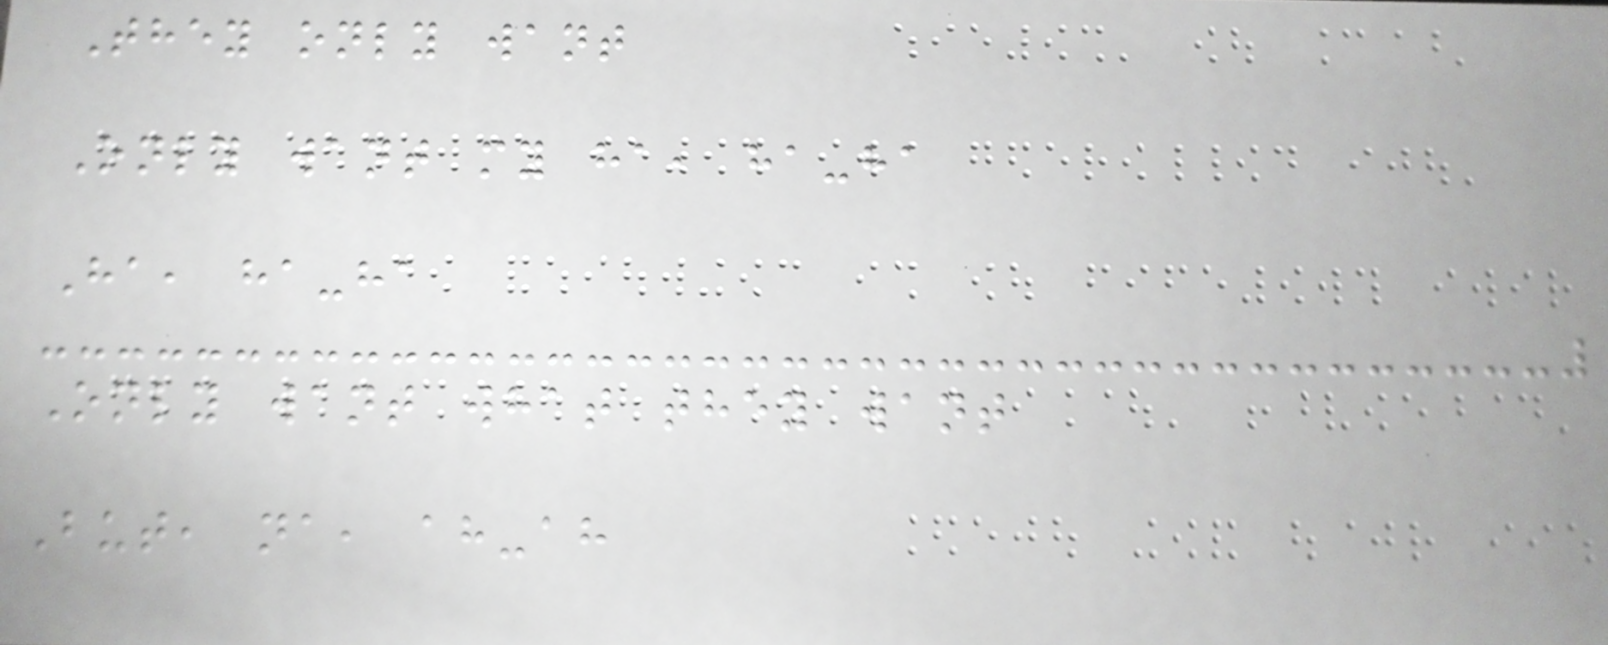They only want
Only want my ha, ha-ha
Ha, ha-ha
Only want what they want
But, na, ah-ah
